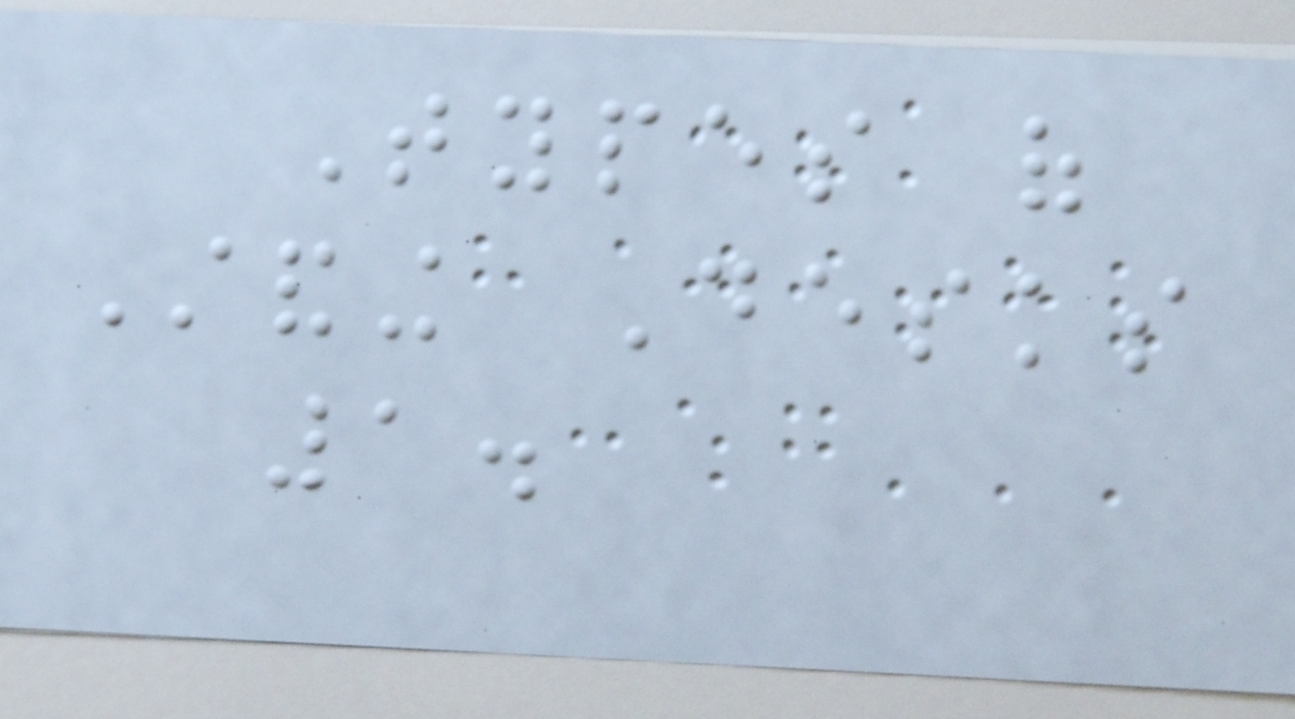Types of
Standing Desks
1.
